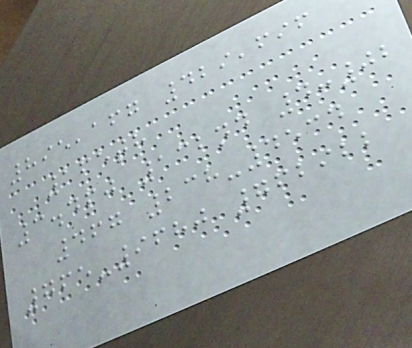895,167 429,696
165th
3.460 132nd 4:02
467 238-4534
765-9680 762922
